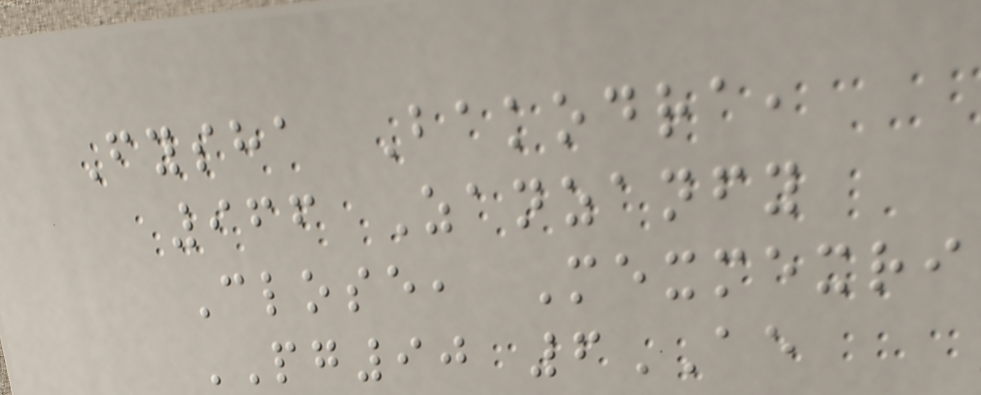Fysha Bakodra,
966 Zanzanfy
Close, Mexmexri
PG90 6AE
